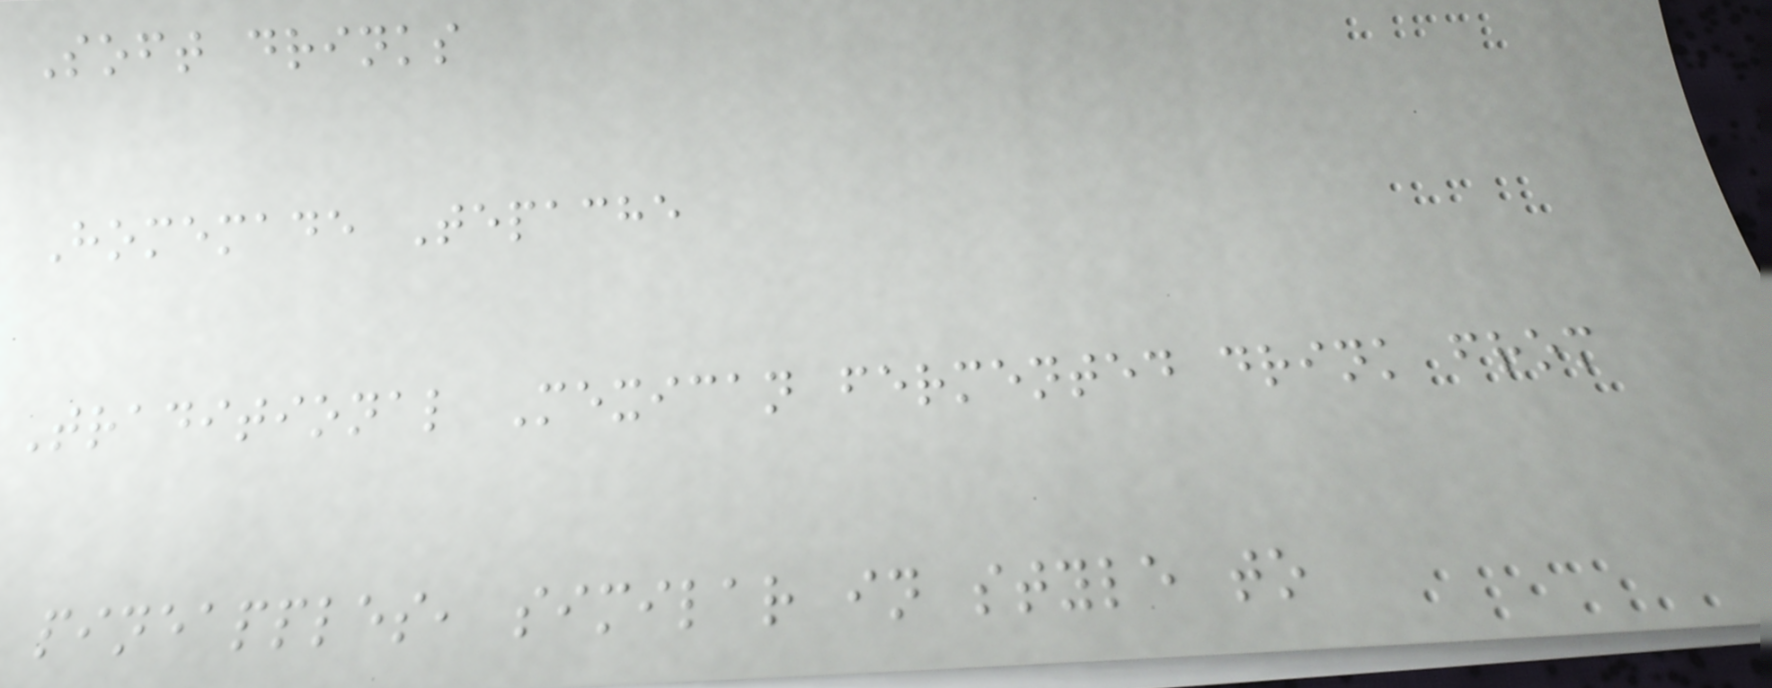Soft drinks
Homemade Tepache
Traditional Mexican fermented drink from
pineapples, similar in style to
